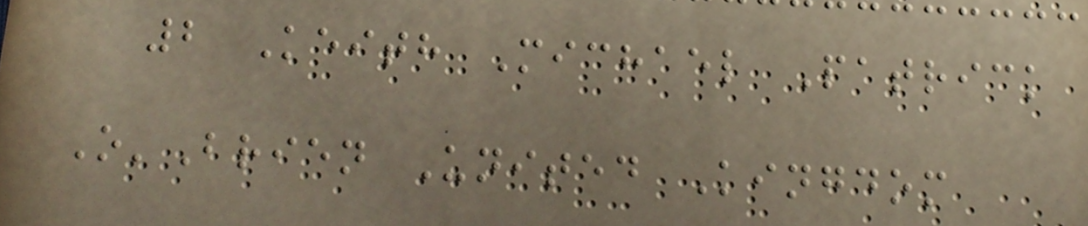2 Keith Michael Patrick
O'Brien United Kingdom
